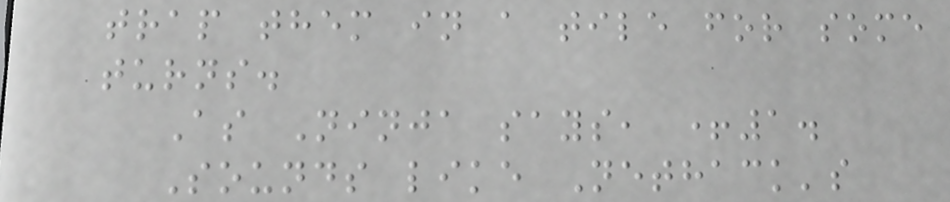trap them in a tile for some
turns.
As Ninja says, +1.
Sounds like Nethack's
